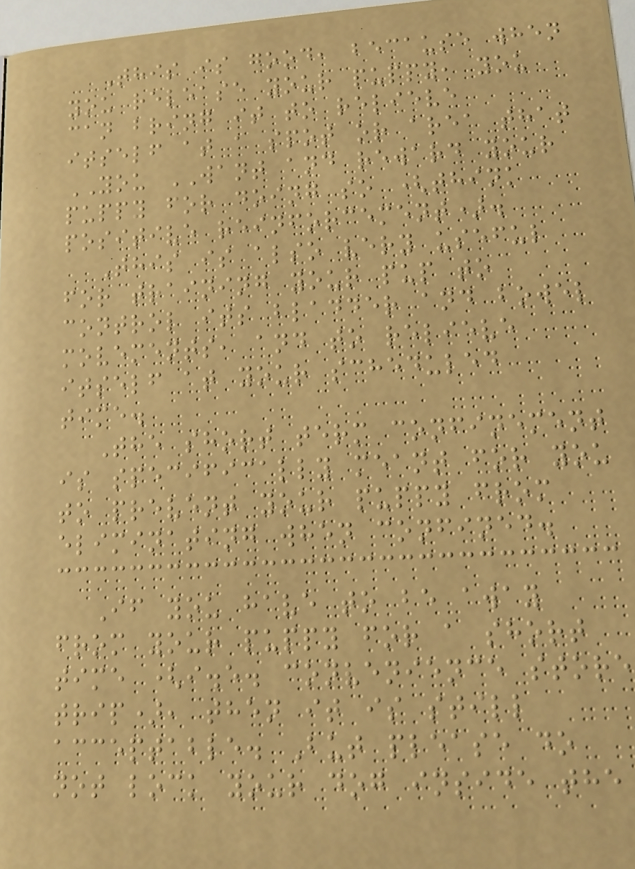This is good, because when
you release your puppy, you
can bring it to relieve
itself at a spot or area that
YOU WANT and reward your
puppy for doing so (think
positive reinforcement).
This is also very useful
for training your pup to
control its bladder and bowel
movements, and to relieve
itself at your scheduled
time.
The short term confinement
is specifically meant for you
to prevent your puppy from
eliminating when confined.
If you have to be away
from your puppy for a short
time (i.e. convenience store
trip), then it is still
acceptable. But please do
not lock your dog inside the
